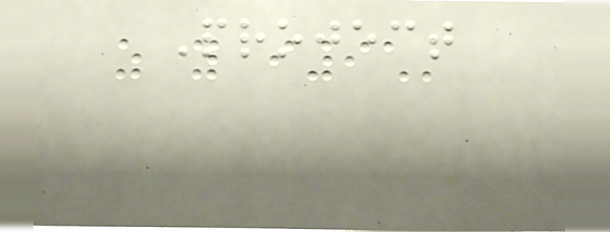Project
